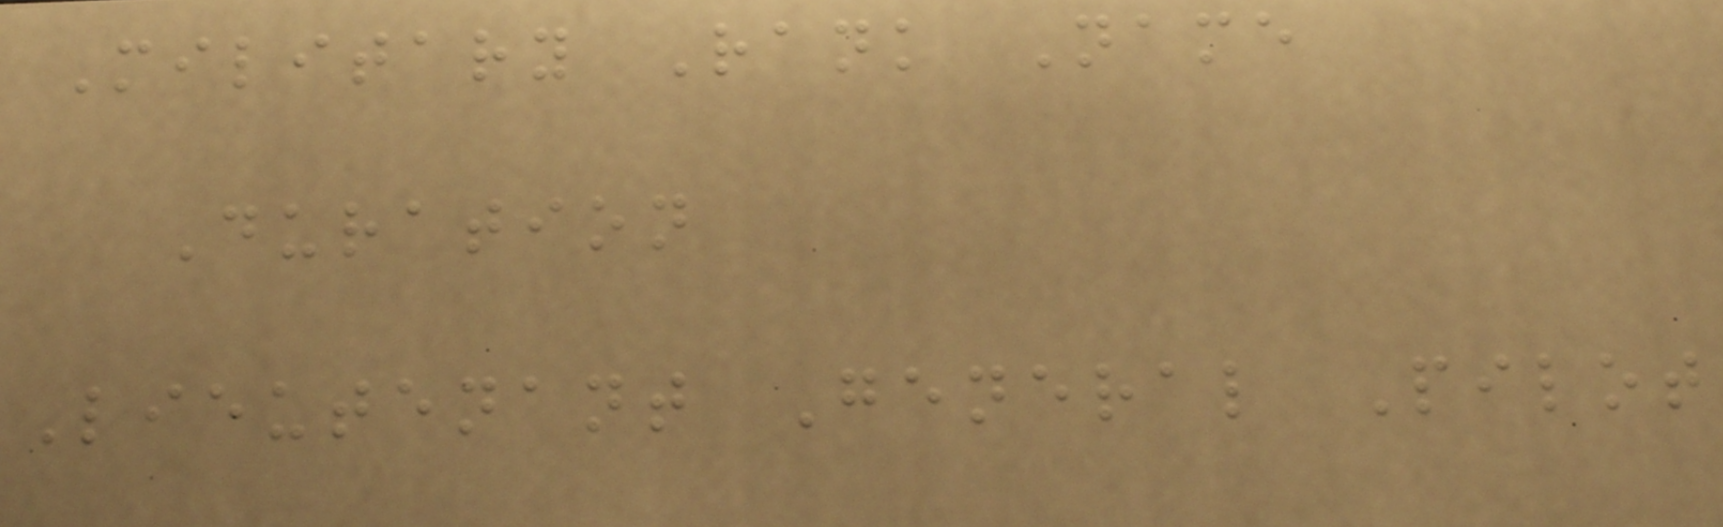Military Rank Name
Duration
Lieutenant General Pilot
